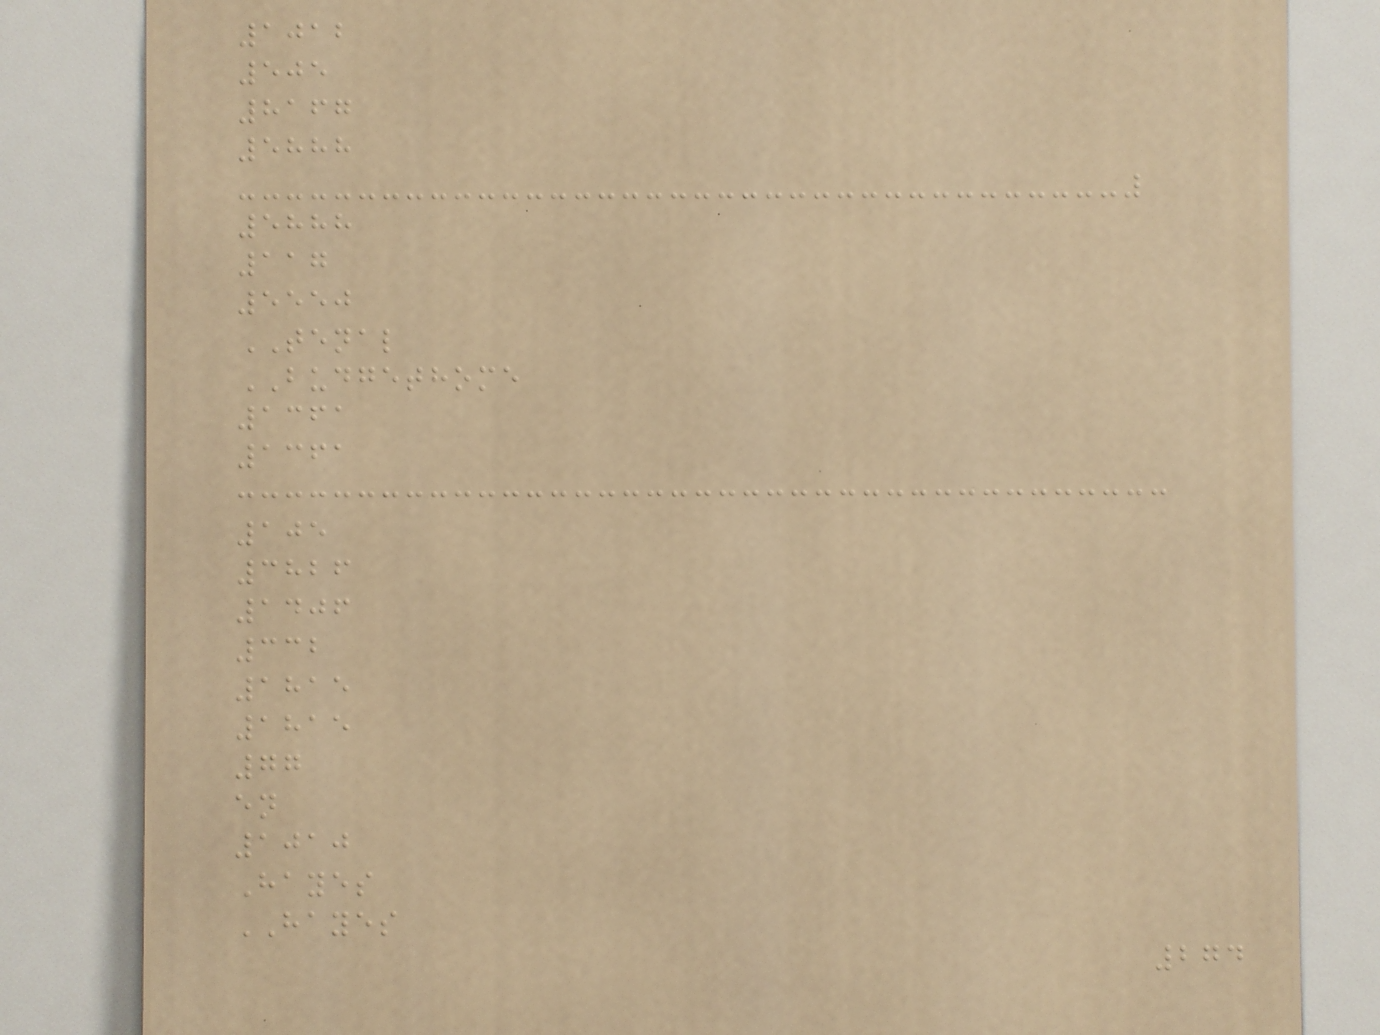1012
505
8167
5888
5888
117
5550
TENAL
BUDGETHOME
1361
1361
105
3826
1406
332
1815
1815
77
en
1010
Hayes
HAYES
274
